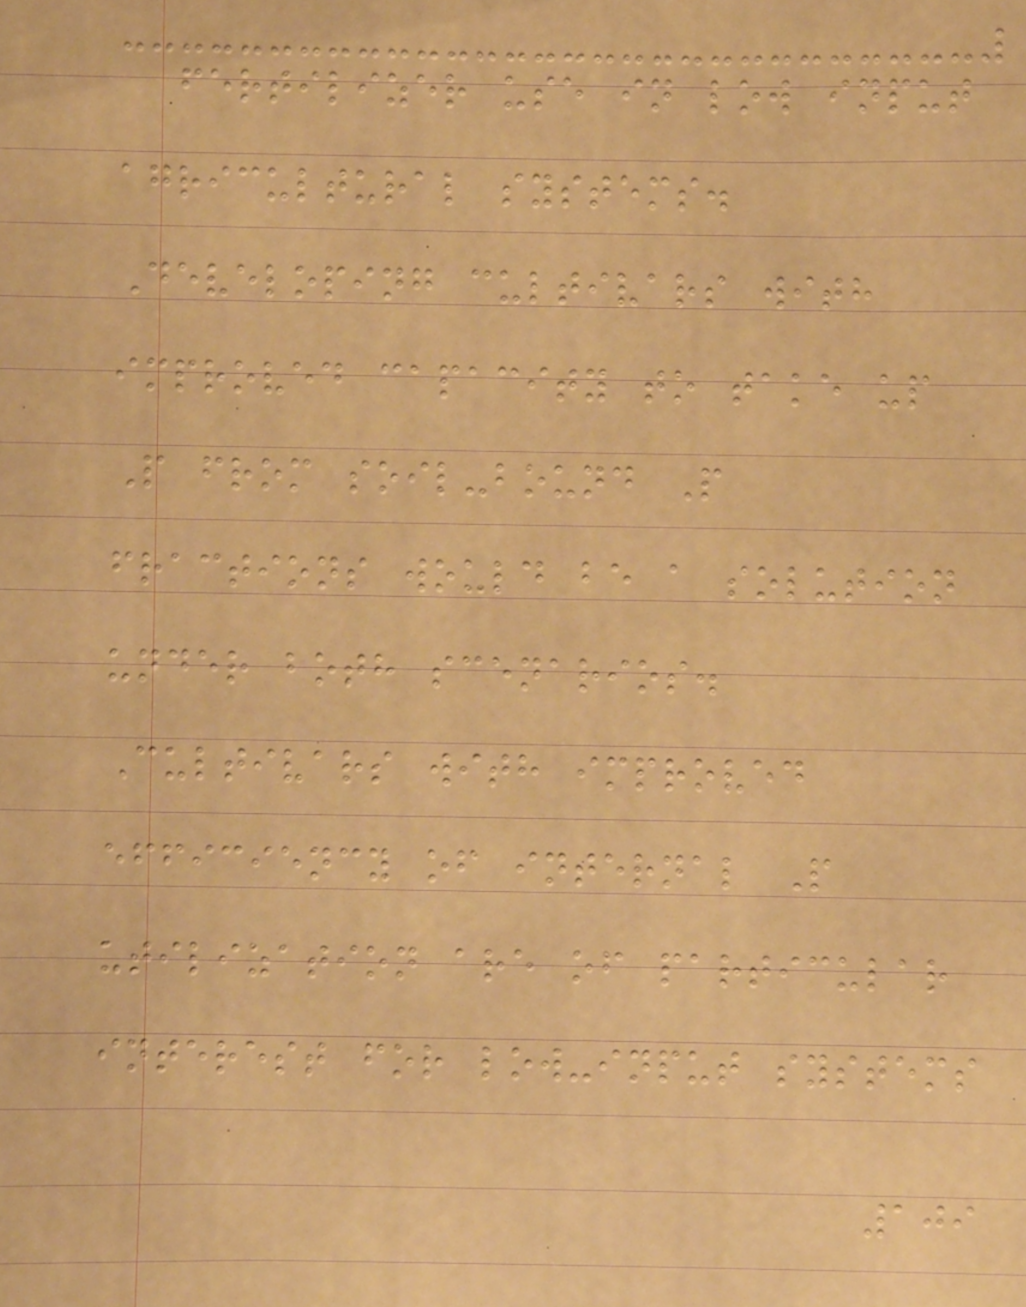fertilizer use in low input
agricultural systems.
Developing cultivars with
improved capacity to take up
P from soil-bound P
fractions would be a solution
under both scenarios.
Cultivars with improved
efficiency of internal P
utilization are of particular
interest for low-input systems
109
